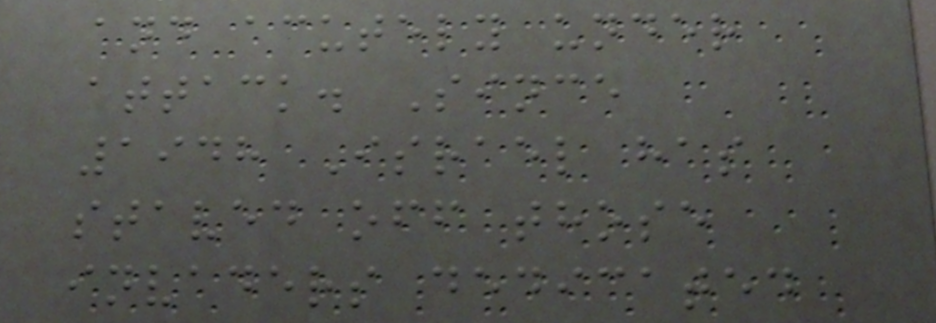and acutely under
attack. Since
1948 Israel has
staved off those
invaders dedicated
